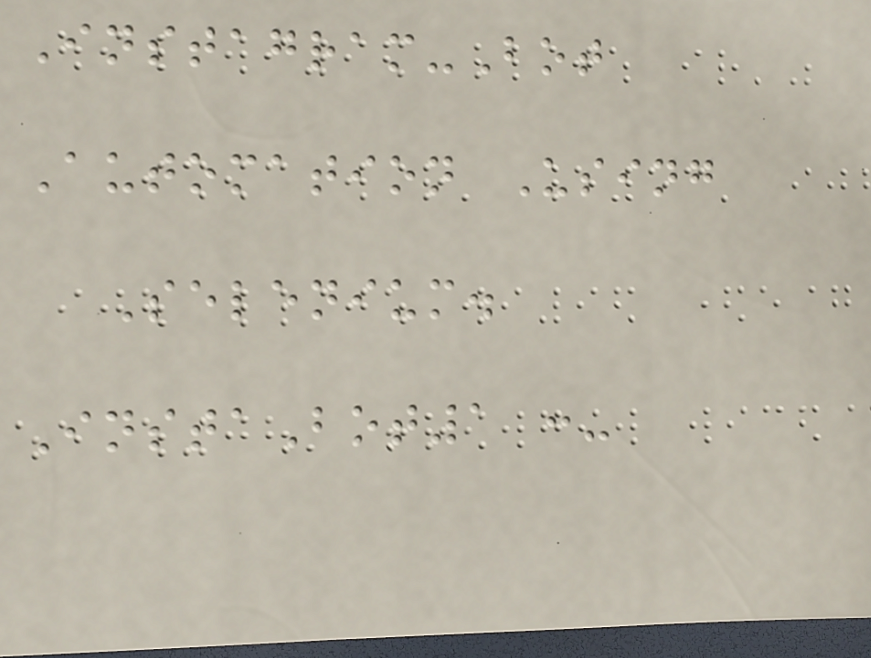Instagram-Bot
Automation Using
Selenium.
InstaBot1 :-
